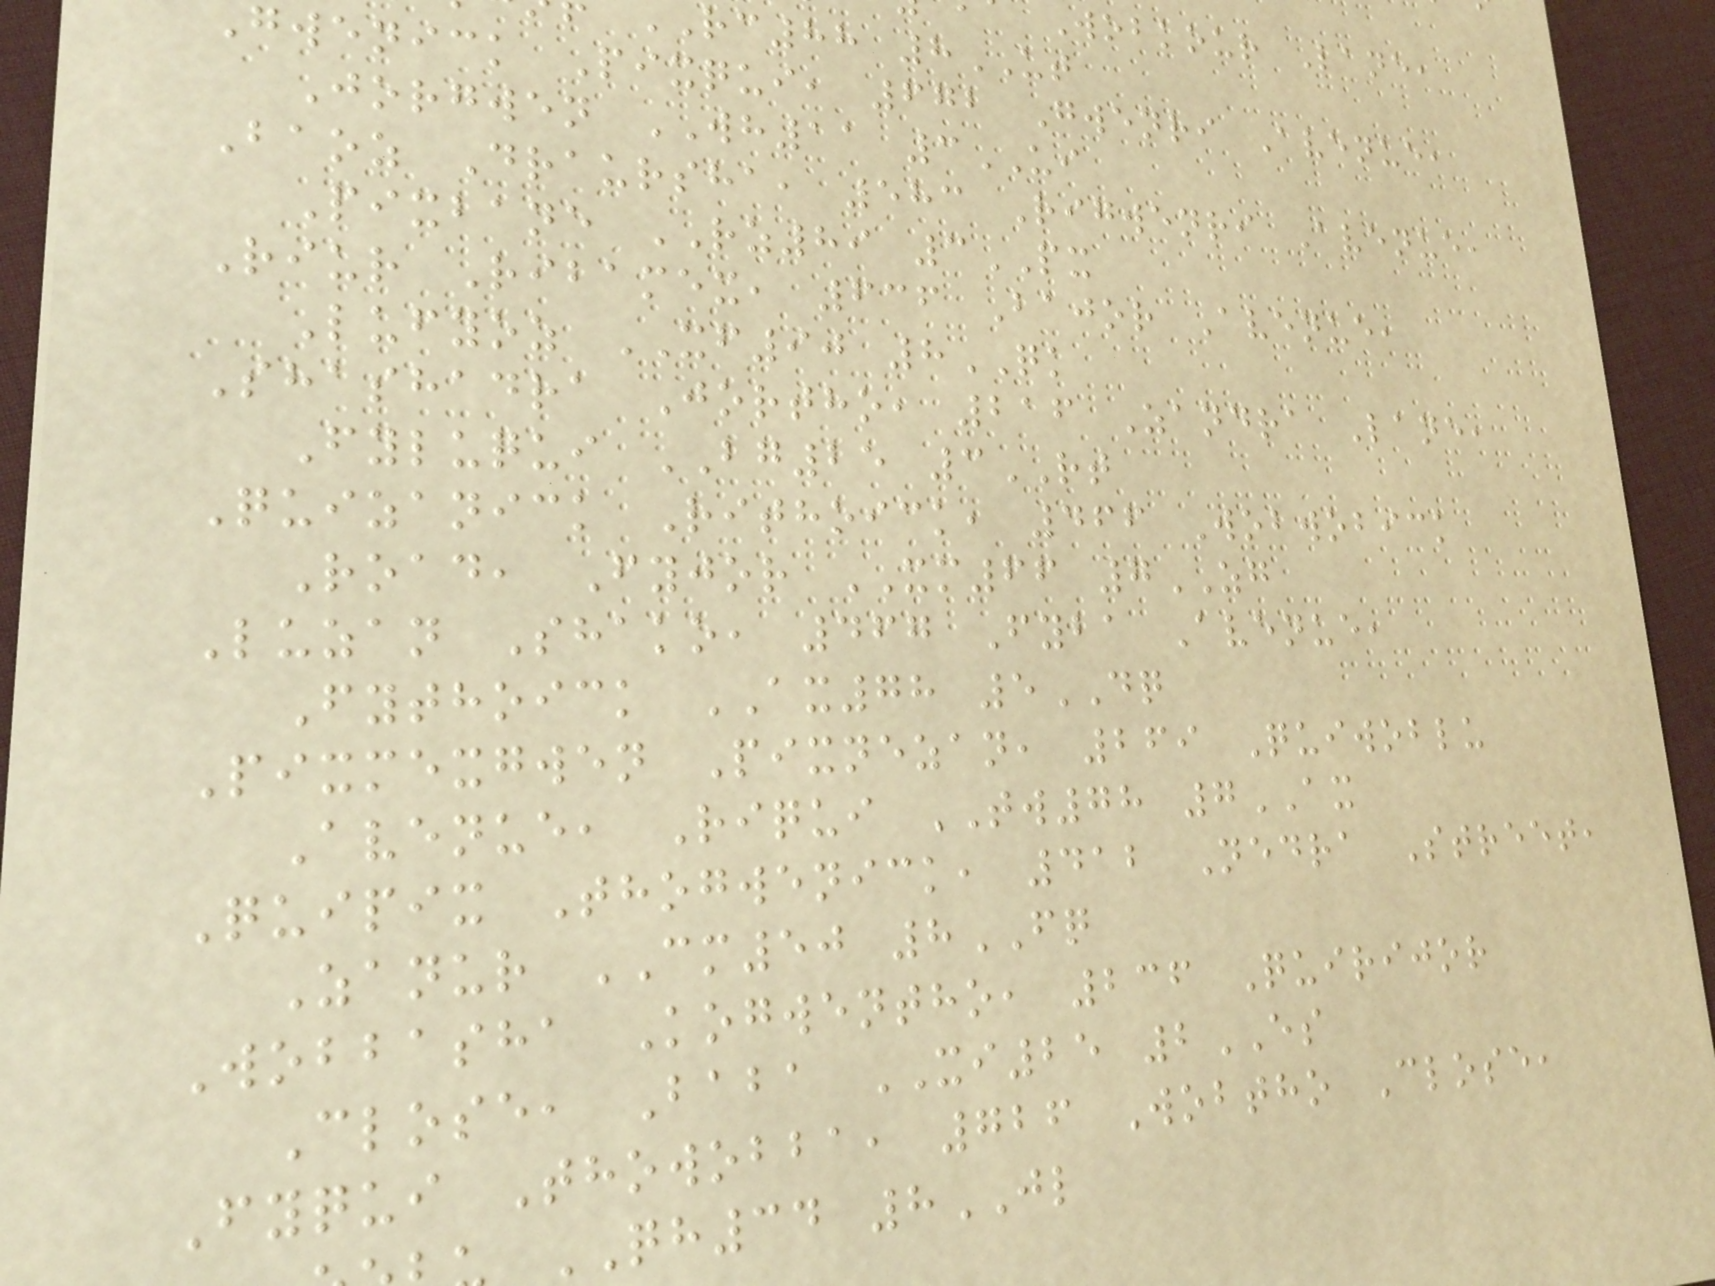Wobkour Lane,
rc88 8UT
gwenick Pixqui, 672 Gwenri Avenue,
Jorgwen WH11 3UI
Baoz Draursha, 583 Rigwenri Avenue,
Pixbane RZ89 3PX
Riur Ribamex, 636 Bajor Avenue,
Lufyoz XF90 8QK
Shashadra Jortho, 216 Zandra Lane,
Fyluqui BG25 3RT
Quizanick Rithoick, 466 Wobwobick
Road, Fyjor XM66 7ZG
Luzan Shako, 467 Fyba Avenue,
Fythoick AX78 5DQ
Pixmexgwen Pixnezan, 269 Quiwoblu
Avenue, Riqui TW78 7AX
Quipix Thogwenick, 412 Nedra Street,
Zanur CM50 8FQ
Wobbasha Kogwentho, 236 Quirijor
Close, Baba XI25 2ES
Fyqui Thowobba, 726 Wobtho Close,
QH34 8JL
